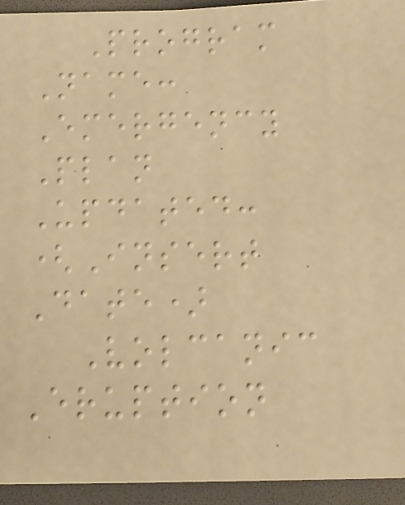Program
Name:
Emergency
Plan
Updated:
(Insert
Date)
Volcanic
Eruption
